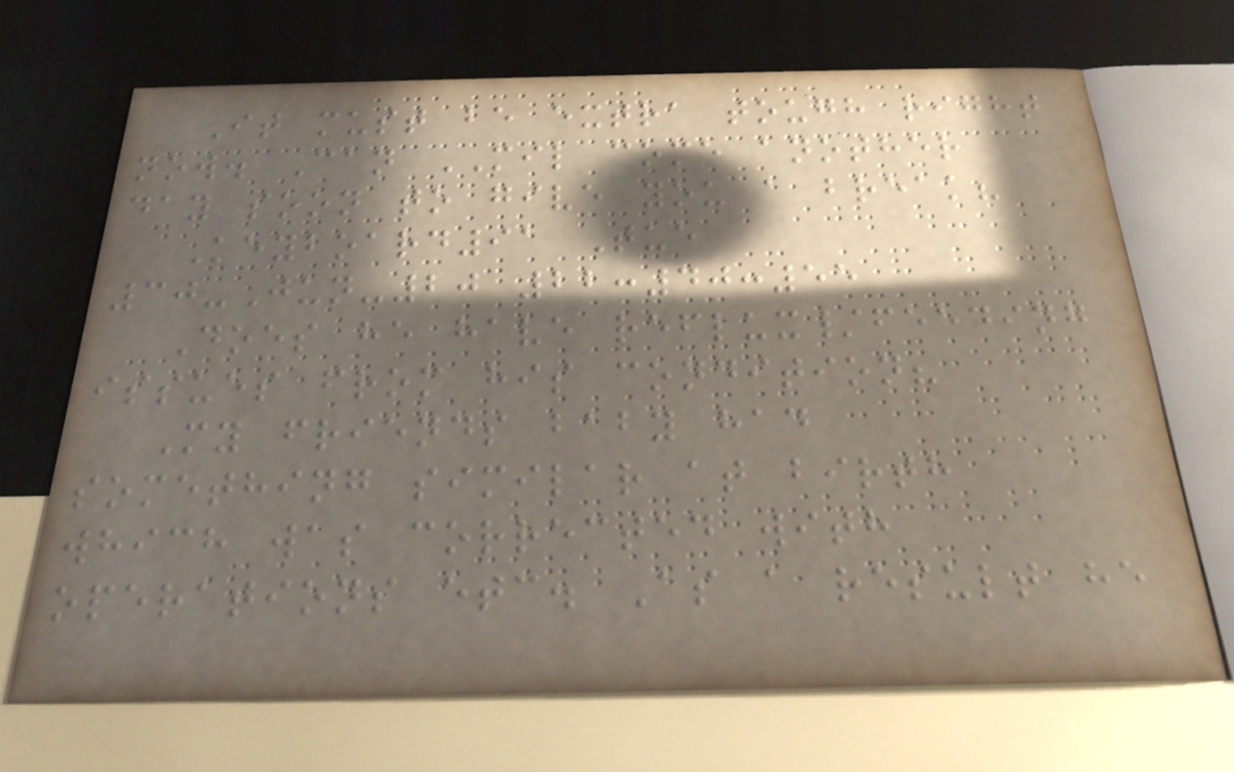It must be extra tough right
now. Can MIL come another
day soon to give you a break?
Keyboard91 Tue
30-Jun-20 22:40:55
Does he have reflux/feeding
issues from his condition?
My friends baby had
something similar at birth
which was corrected with
operations etc. As a result he
